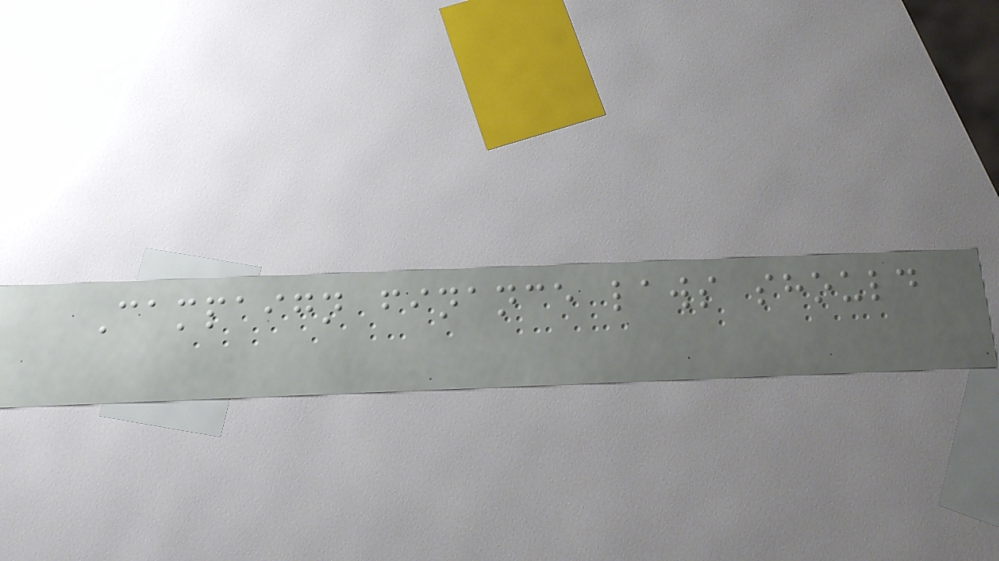Campaign finance laws should
